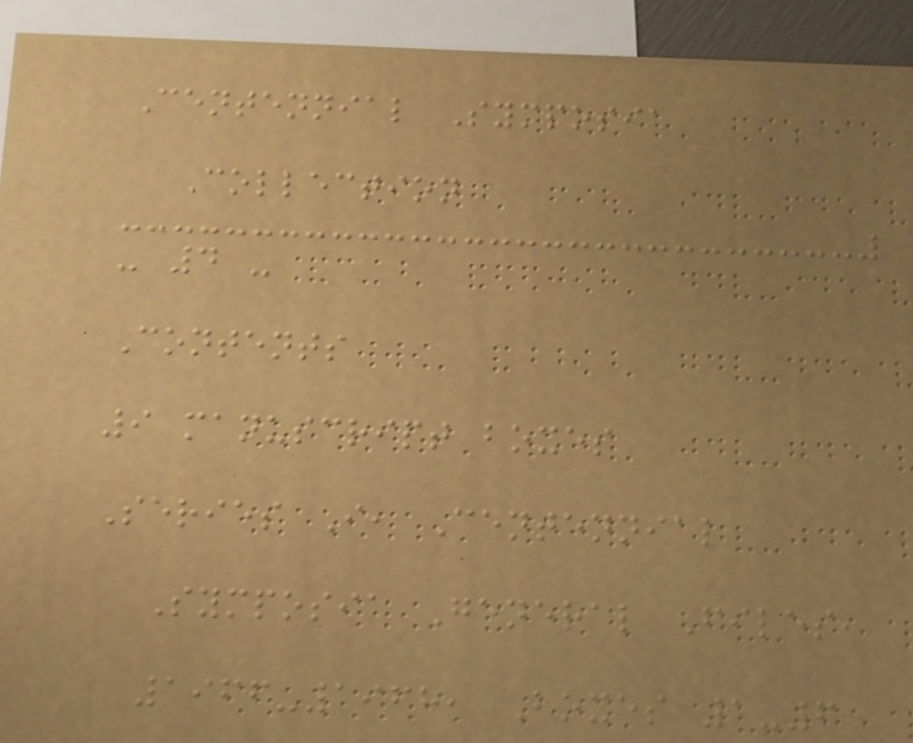Centennial Symposia
Collection
- 4 -
Contents
9 manuscript boxes
Series I, Centennial
Symposia General Files,
1966-1968, Boxes 1-6
